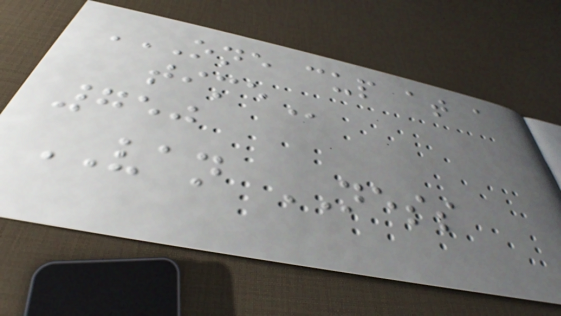ONE CUP AT A
TIME
750
VAN NESS
